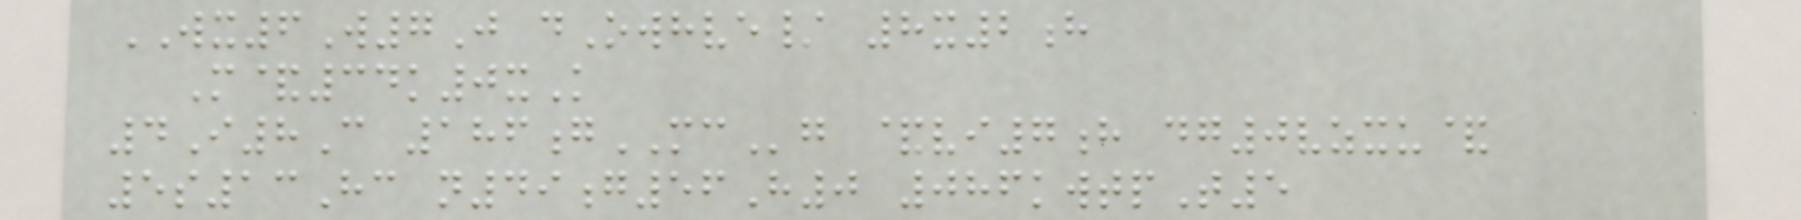WX6W7J dOwhve/ 8x2h
M&34k0xK
4I8C 186gMCg &vi7h dg0vzxu&
5s13Hc n49g56H0 086kwtpT5
